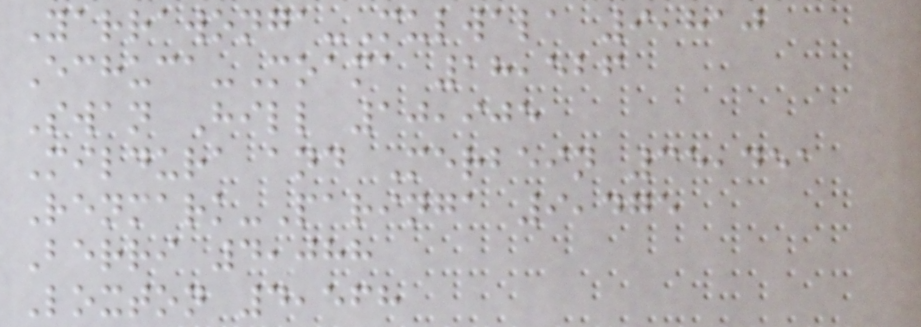Yarrawonga-Mulwala 9,810
Echuca-Moama 18,526
Swan Hill 10,905
Mildura and Merbein 35,451
Renmark-Paringa 9,475
Berri 4,088
Loxton 4,568
